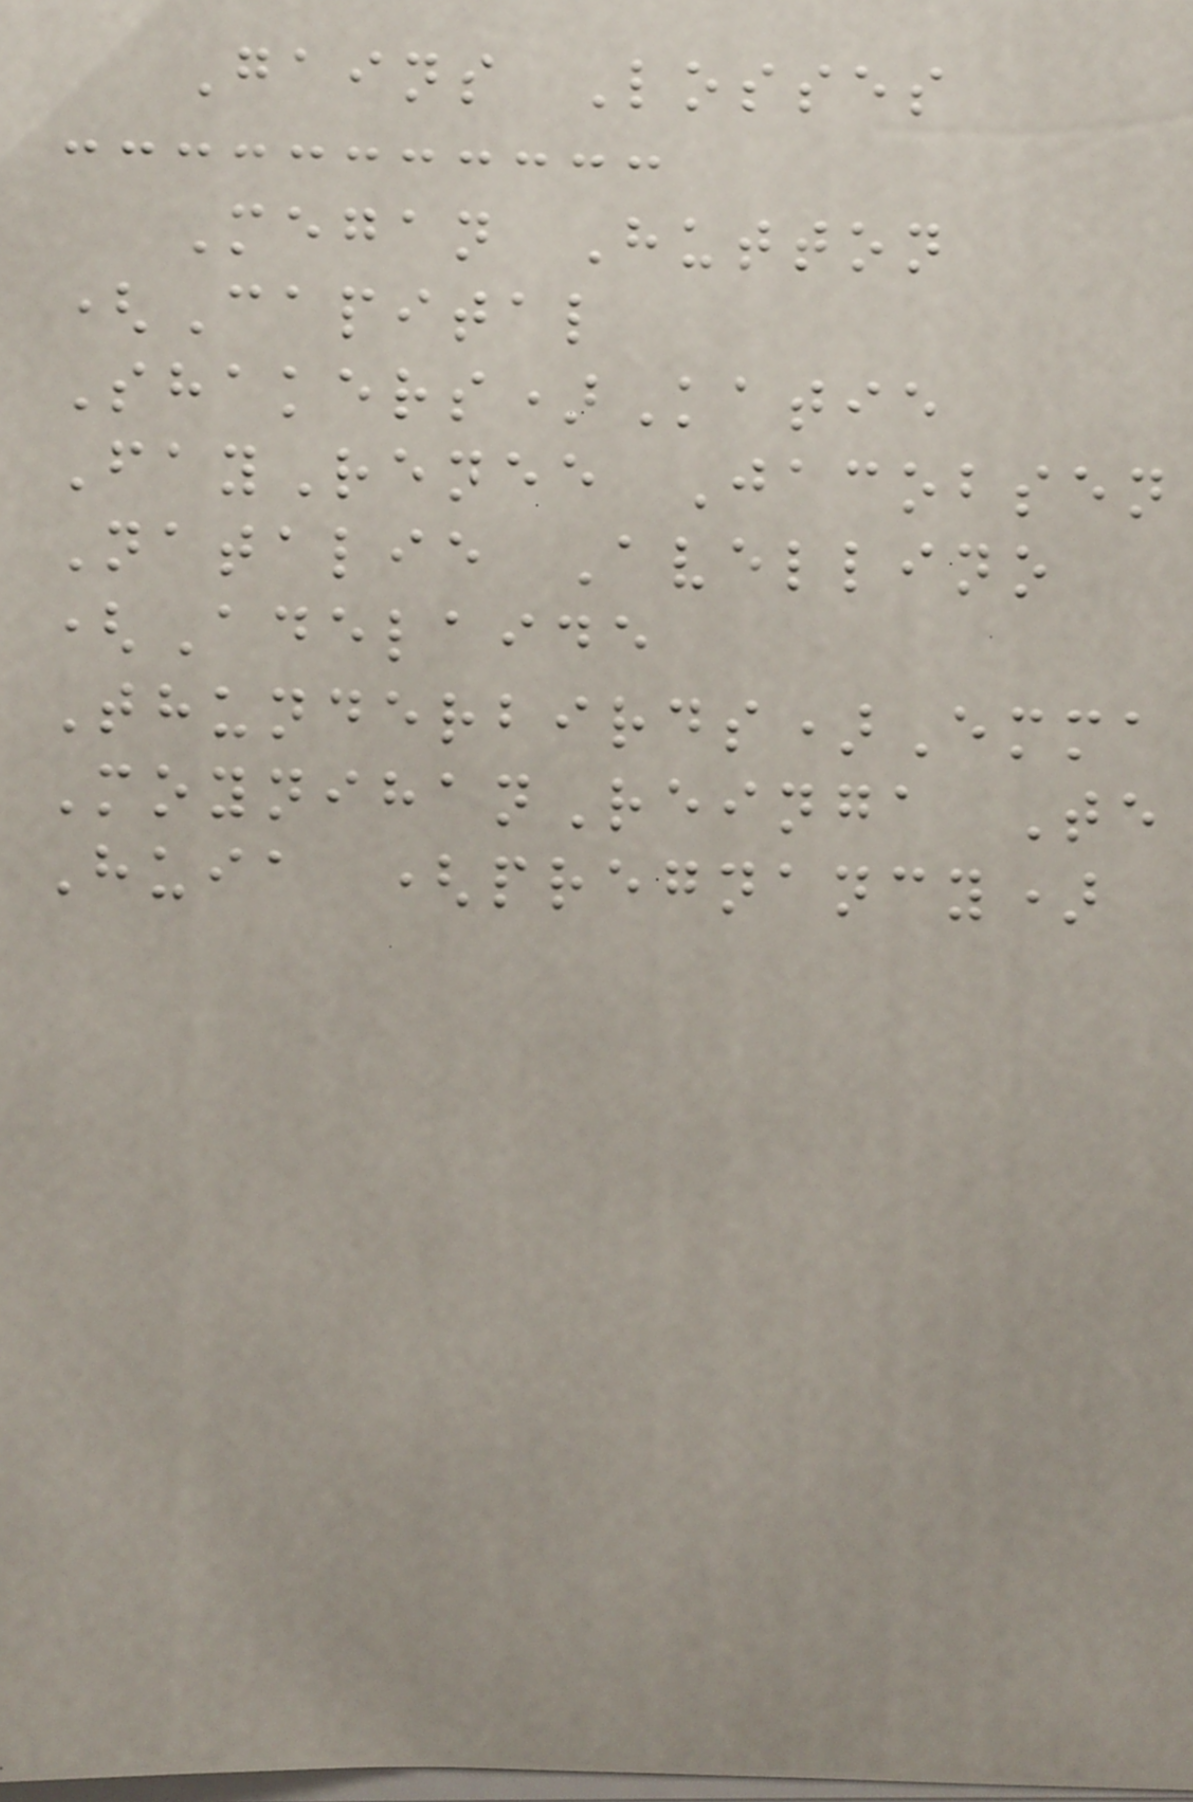Gains Losses
Megan Hutton
(Capital
Shakers)Katie
FayRenee Jacobsen
Natalie Avellino
(Adelaide
Thunderbirds)Emma
MoynihanReinga Te
Huia (pregnancy)
